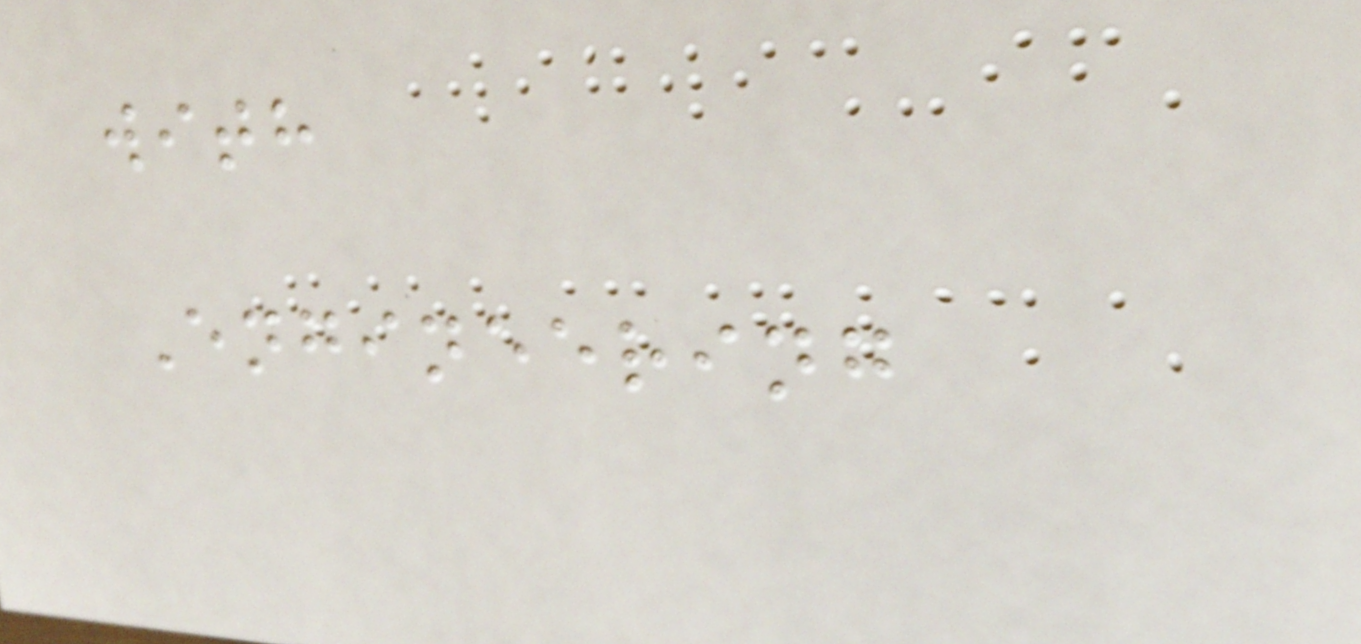with
Engineering
